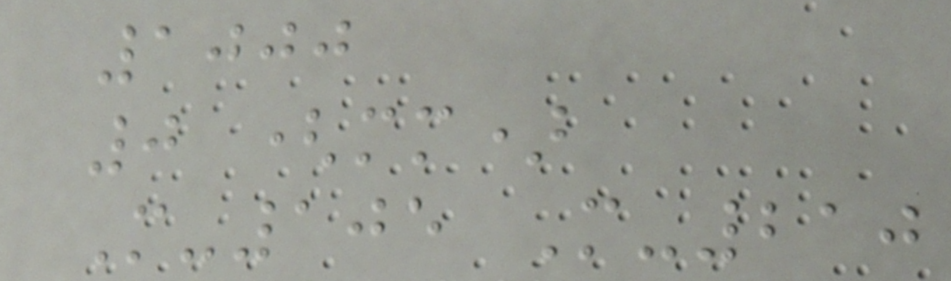1000
0 (mm)
M-105 M-210
